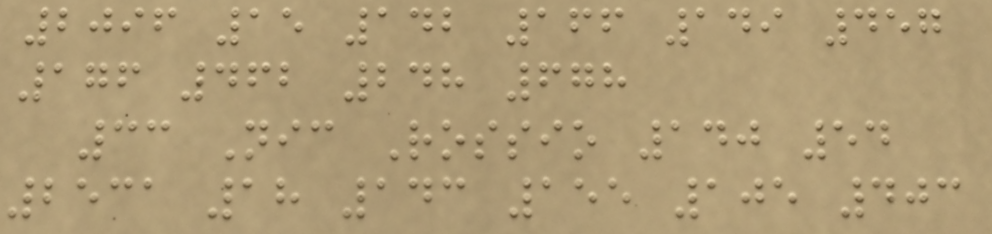2096 15 142 166 149 457
176 462 248 678
33 Nic Rossio 140 54
2531 18 143 155 105 403
